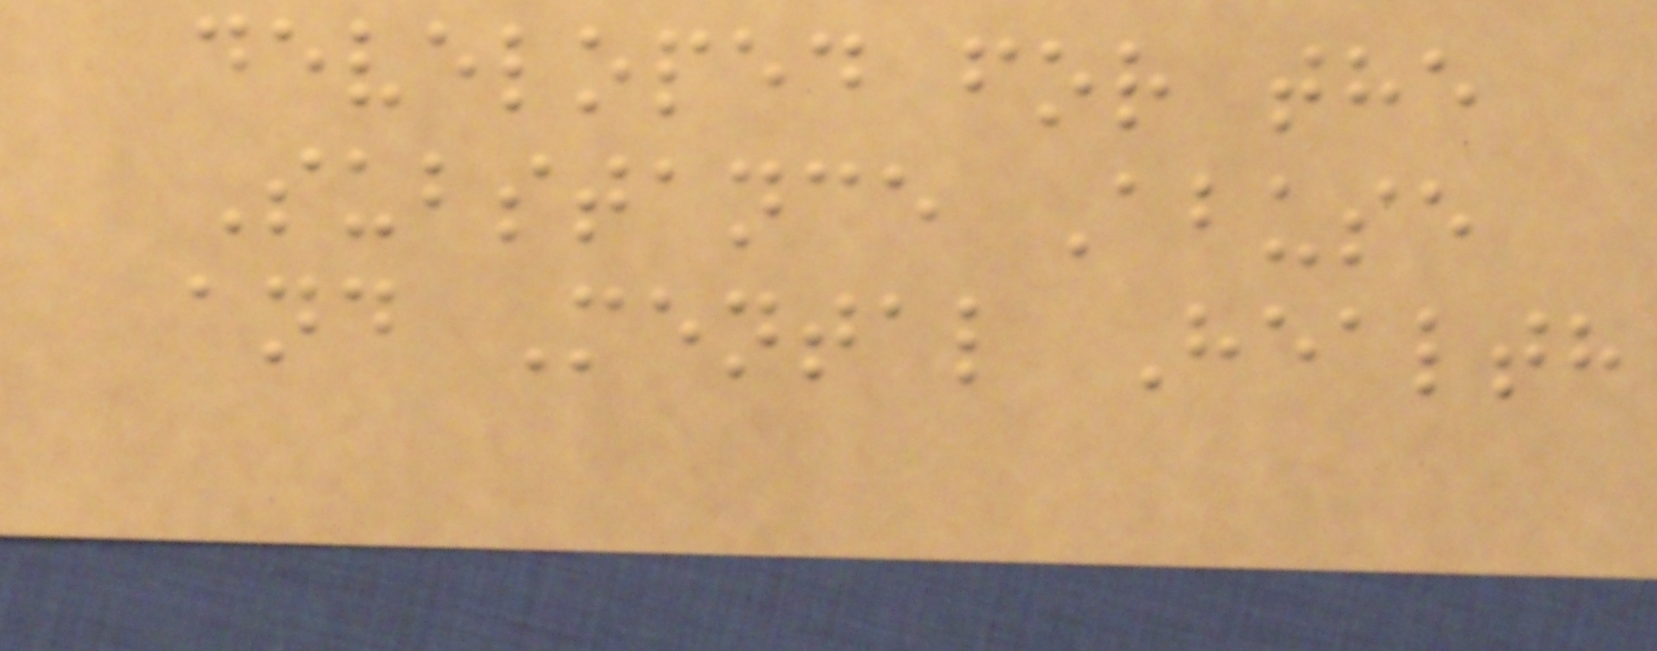developed for the
Substance Abuse
and Mental Health
